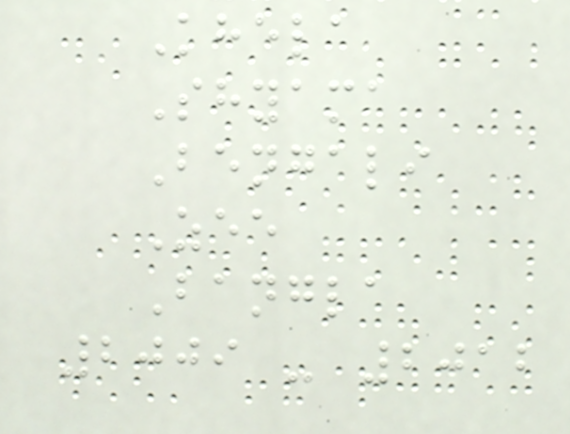Khela
Shyama
Bengali
Zee
Bangla
2009 - 2012
